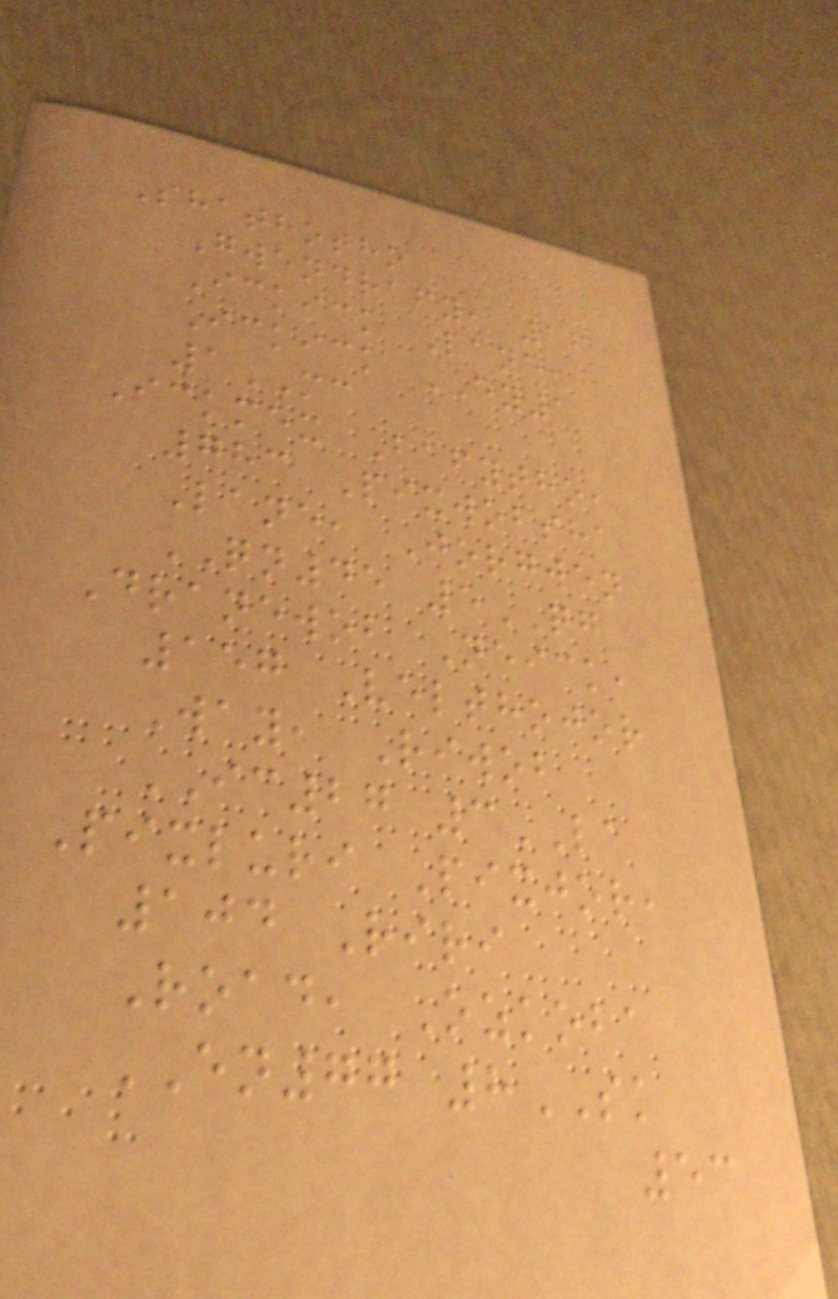Shathotho
Gwendrafy, 16
Ickick Lane,
Ickick EY1
1MC
Ickmex Bafytho,
783 Pixwobsha
Lane, Jorgwen
QN45 5QG
Dranewob Neick,
157 Velthojor
Way, Riwob
IC27 3LA
Pixluri Pixjor,
104 Riri
Road, Ozkoba
EN77 8SK
53
